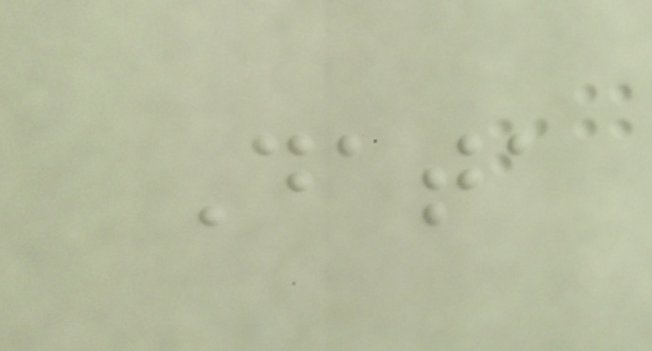Data
